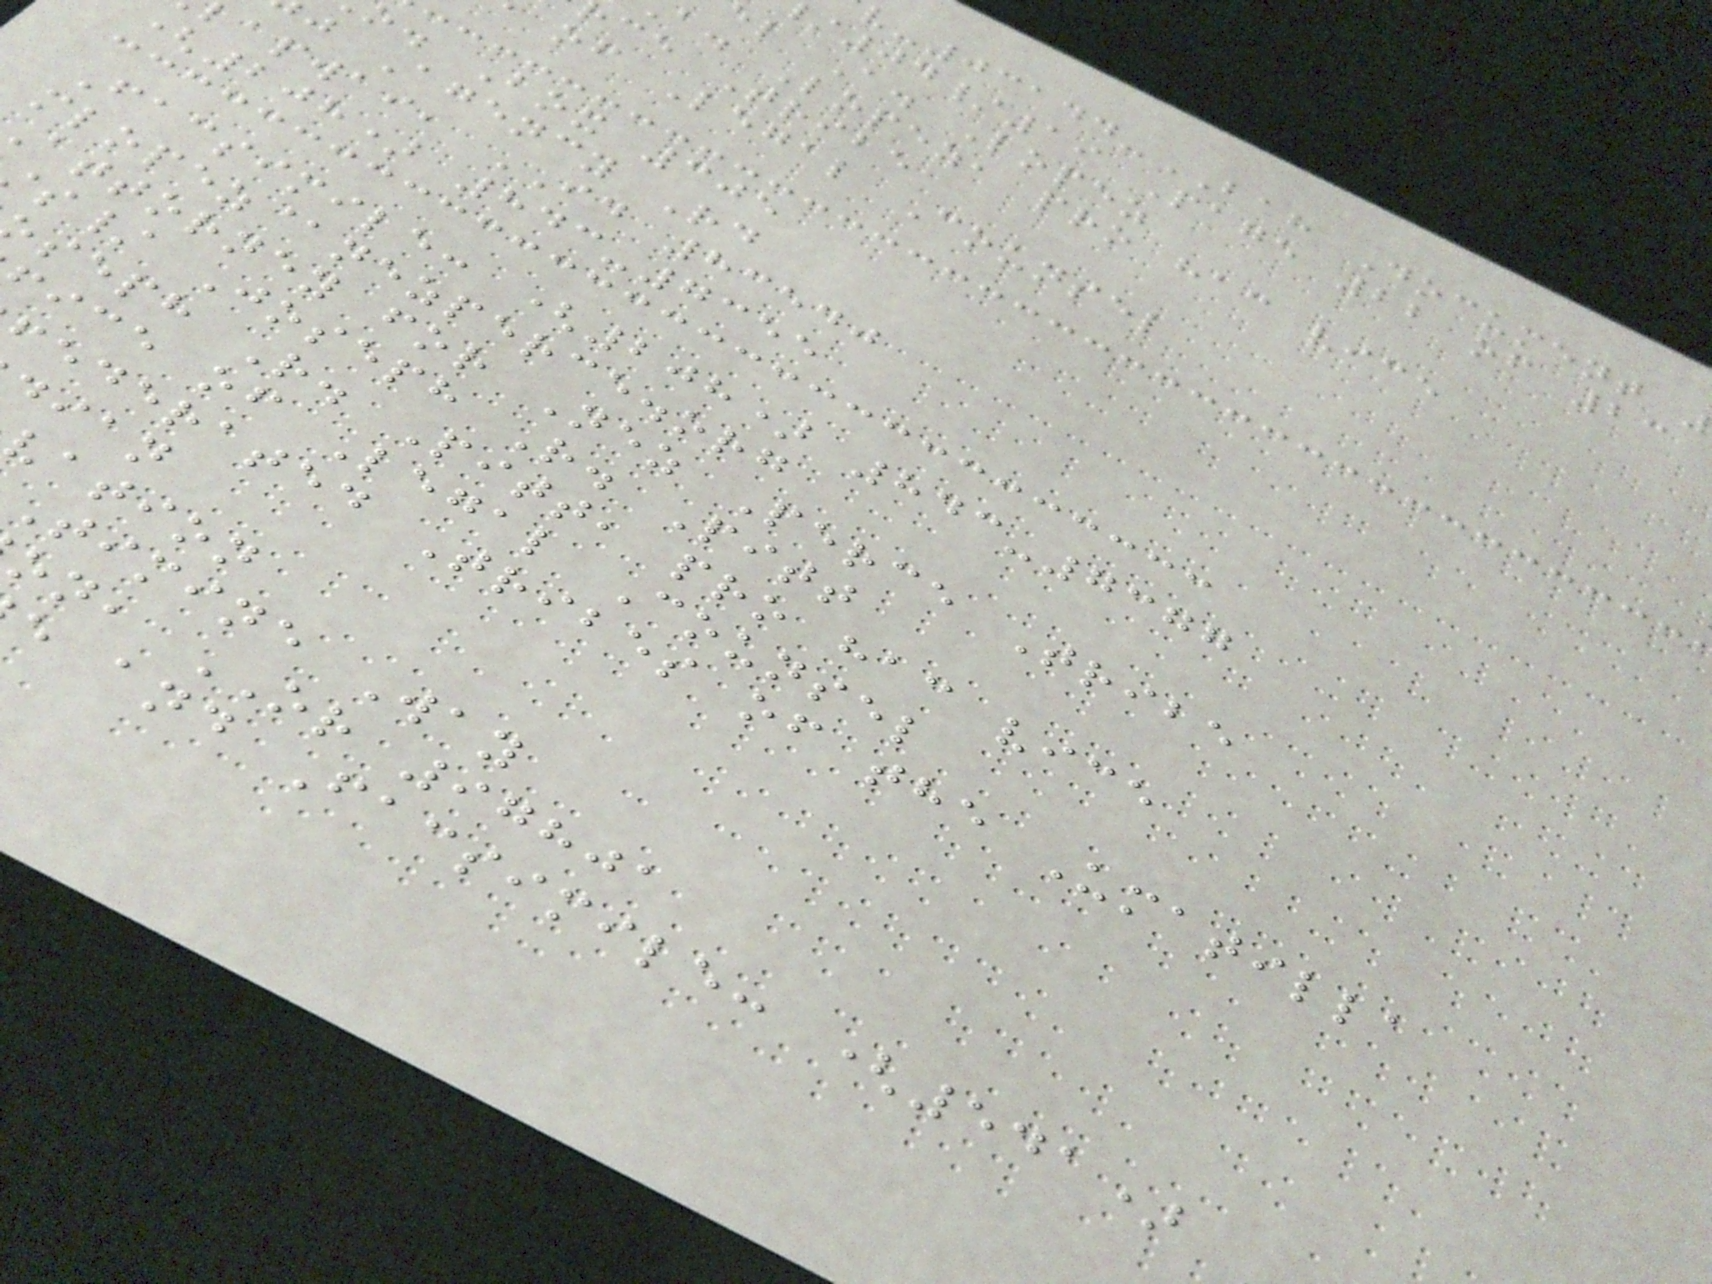v-03144-BAH Document
04/19 Page 22 of 23
el A. Lopez
a. Lopez, pro hac vice
ce Tribe
of Legal Counsel
o. Box 305
j Agency Rd
apwai, ID 83540
(208) 843-7355
Facsimile: (208) 843-7377
mlopez@nezperce.org
attorney for Nez Perce Tribe
s/ Joseph R. Pitt
seph R. Pitt, pro hac vice
ice of Legal Counsel
ederated Tribes of the Umatilla
dian
vation
Timine Way
on, OR 97801
e and Facsimile: (541)
